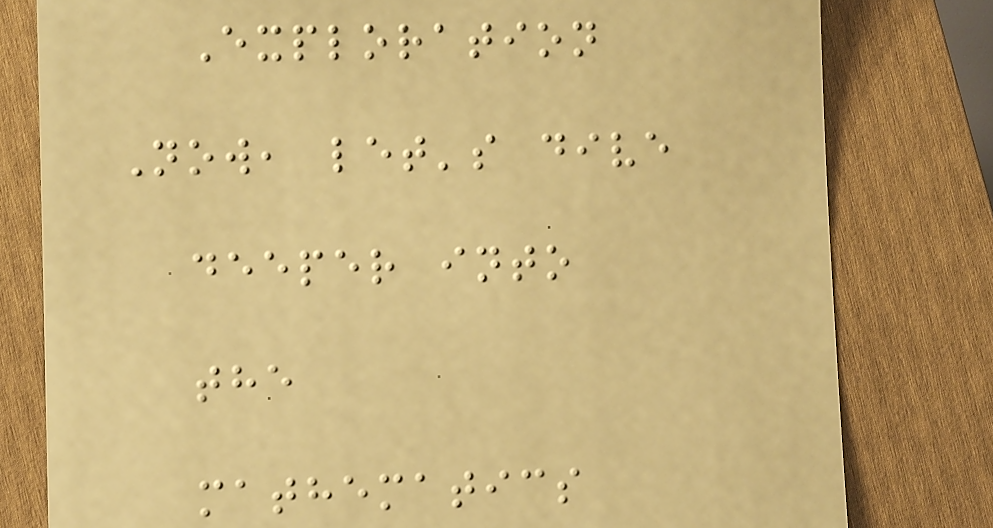Exploration
Now, let's dive
deeper into
the
mathematics
